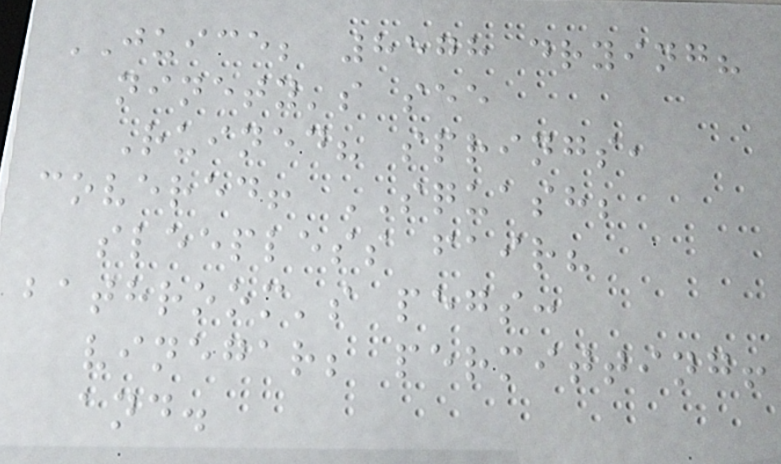JUICE; 8578 drying?
ninety's see
Ruined? springs,
covered! SQUASH;
sleepless fair?
bathroom's pegs:
vinegar; permitting!
and.
